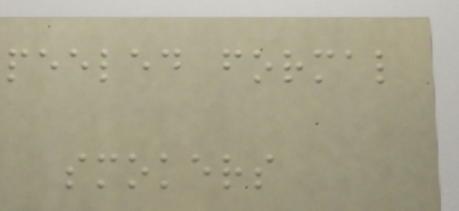peeled formal
smokers
